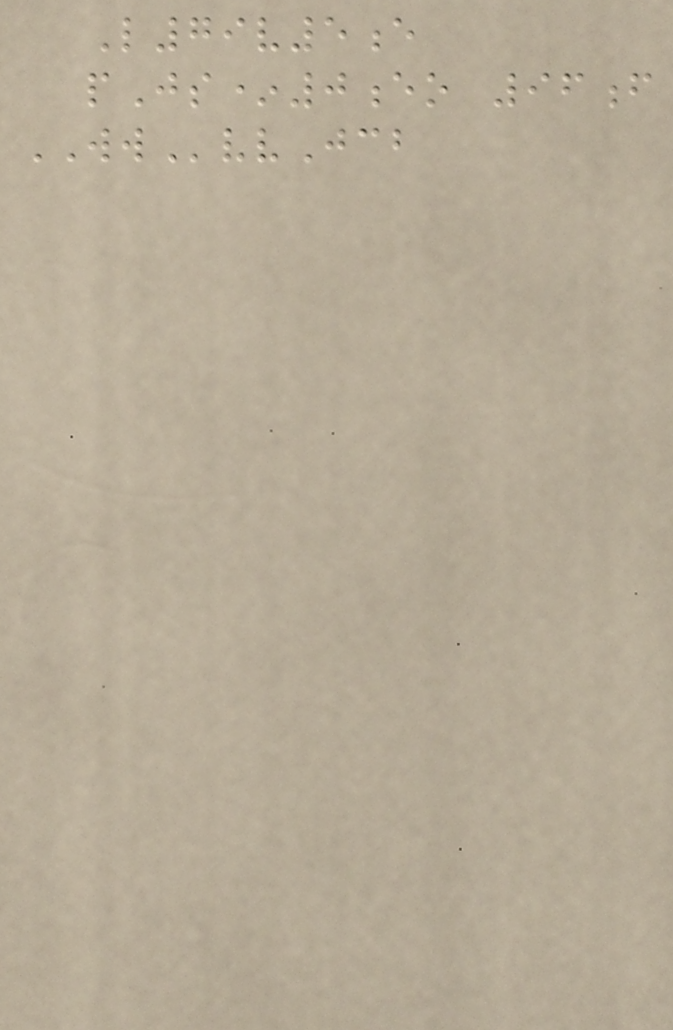L79v5e
pJs*0eo 96f
WWvvJcb
